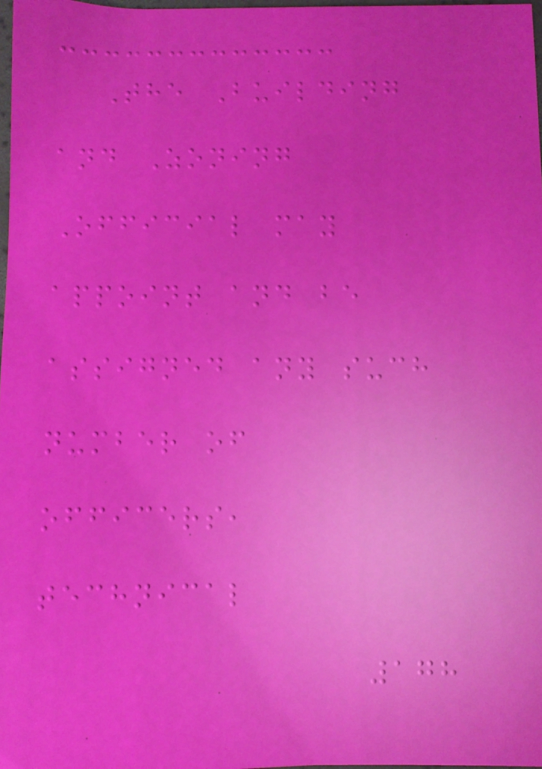The Building
and Zoning
Official may
appoint and be
assigned any such
number of
officers,
technical
178
